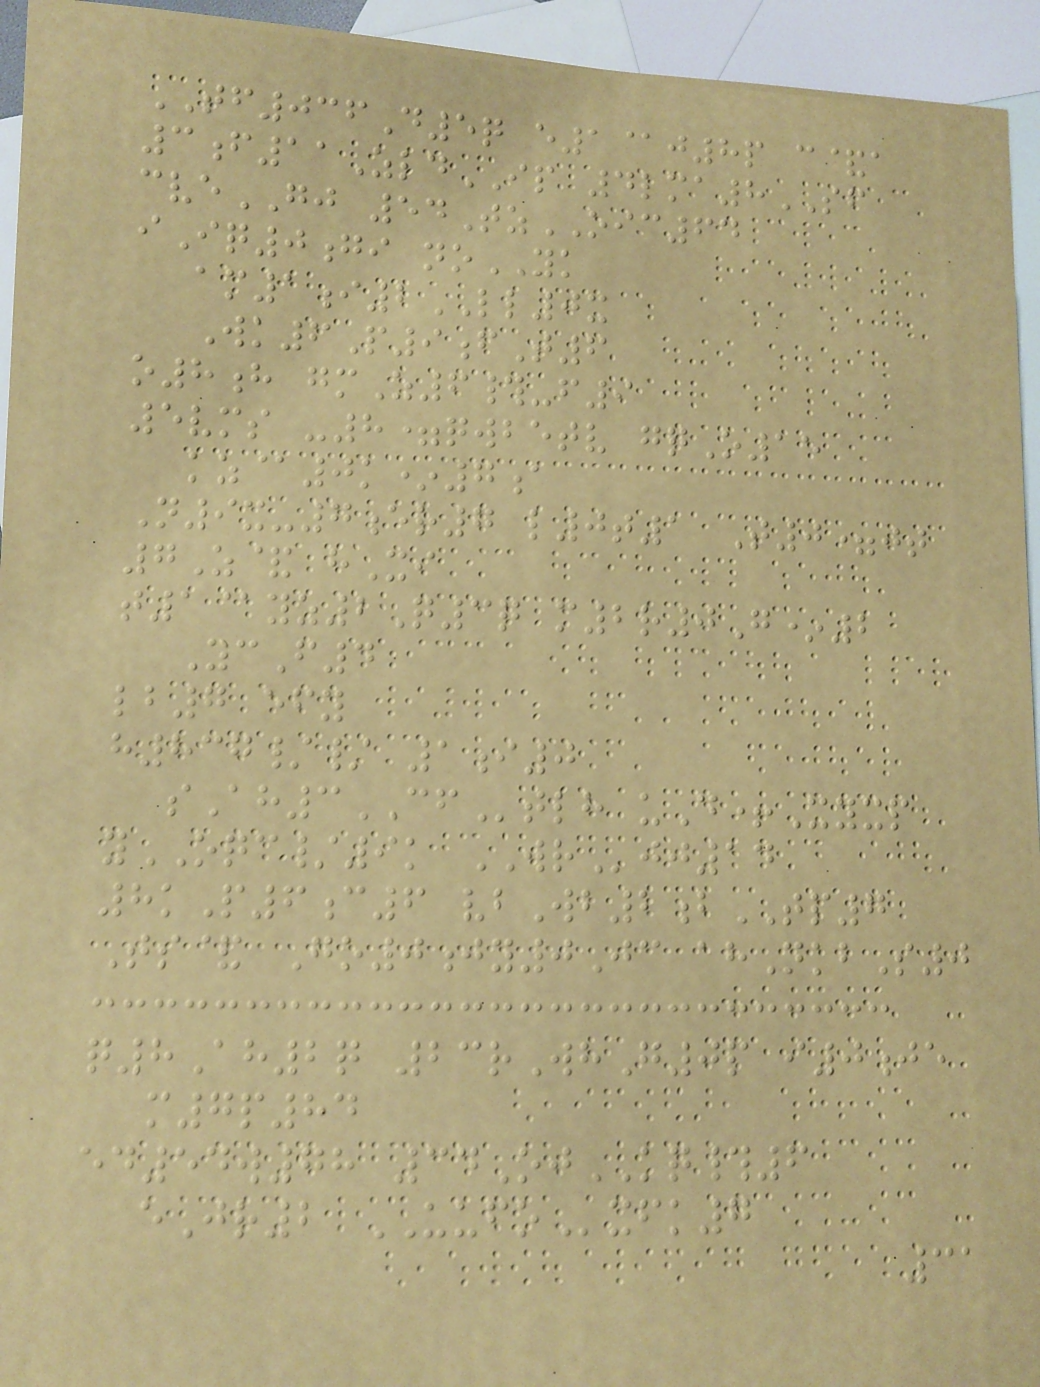TF036D5q e1@j8p c&a
3f11ZldIP 4lma8SF
cveGJ 54TzOIC64
iIq0gi noYK
am1i2LL0x
Wk6P9fT6
o8h gmZ6#-f9
5vms -8=qwbetv gqO15
kz@0k*7a
N9x-7er7 l0t1 T0=jt
7Z& hXi
t1@yz2Q3q m2r0G*2
YcF4
lb7 efy
h837// 1i0
sAh3CFtlh uD+Xyxp
yOQC/9k WRjj14
8kP6c6 vbWb2bTP7
Ts& Go0jy0Jc ahNkbS0
q8Ah2q 23rWhG0p i0je
m7p84
ed54w78 34OjKQ#6
eJr2 UUFOxfk7
31
